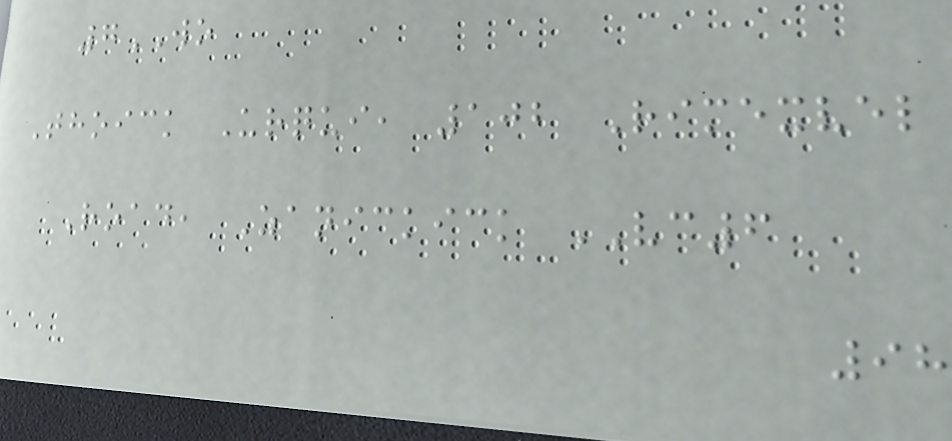7WO
Thoick Urqui, 102 Rimexvel
Road, Zanickick VC6
98
